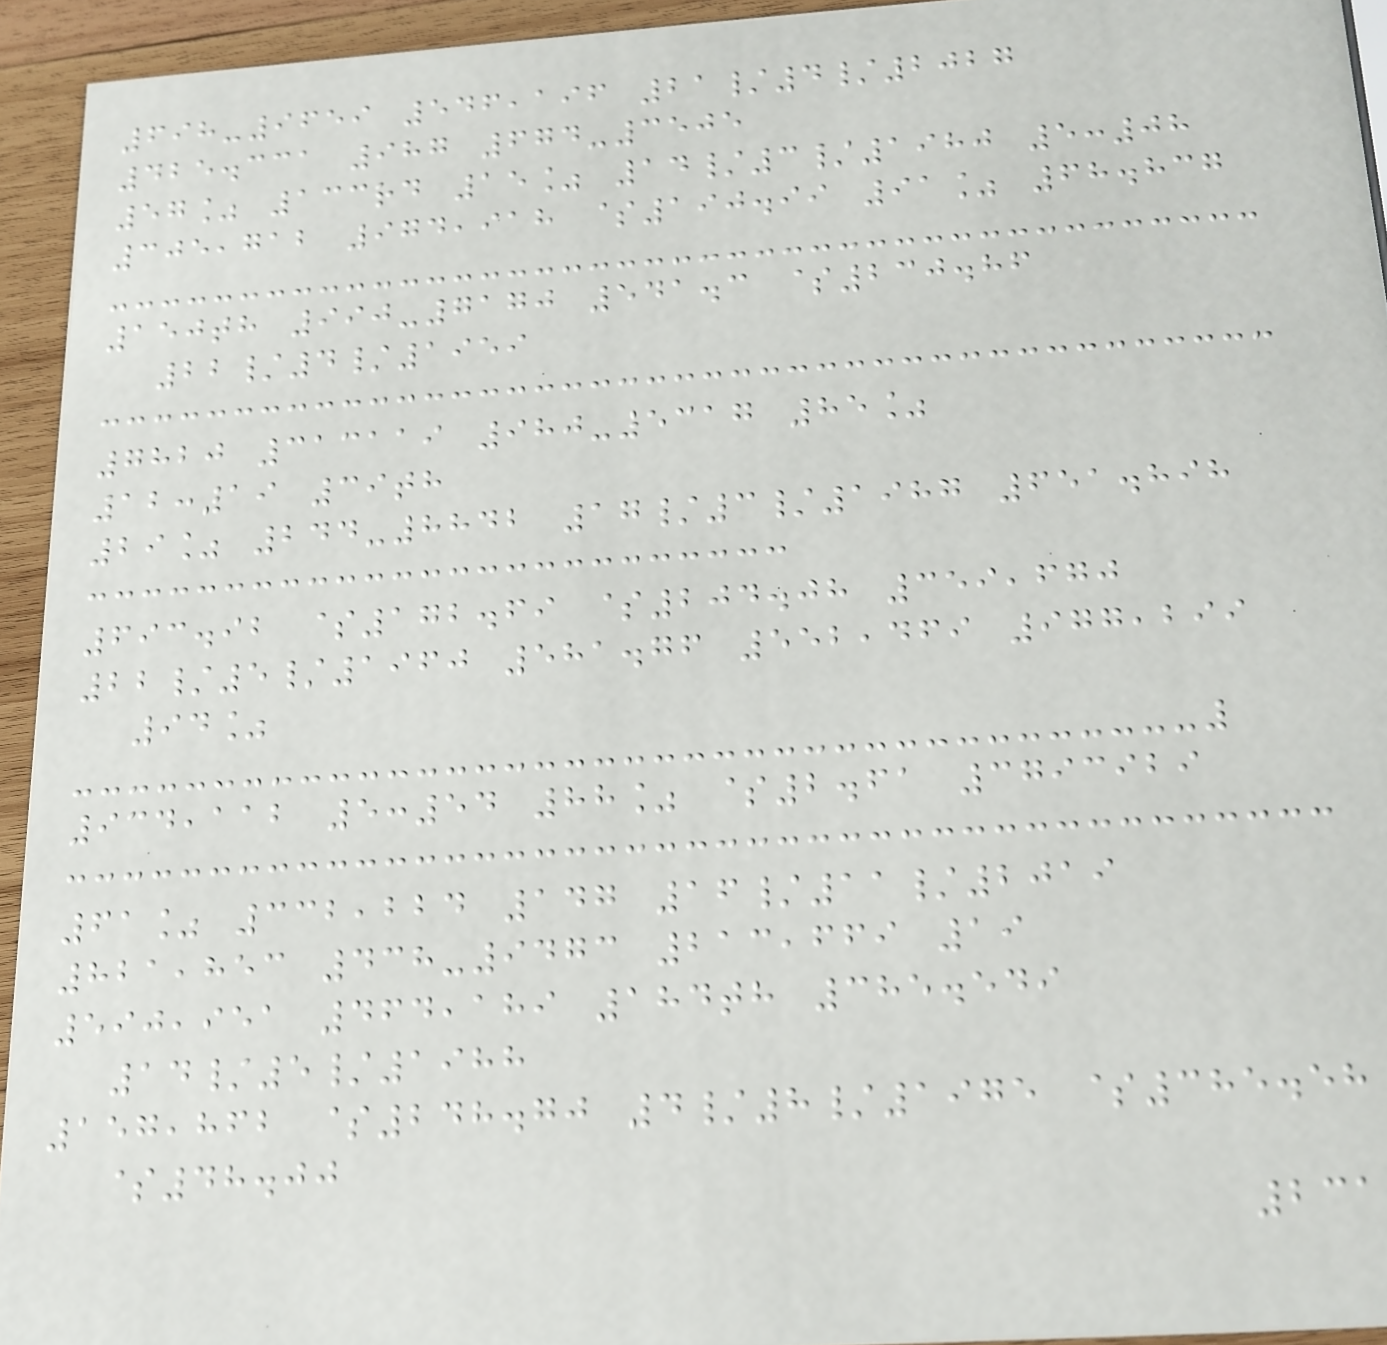698-9659 546,196 21/4/2027
425.331 987 674-3505
57% 133rd 15% 14/3/1980 5:08
305,712 974,918 $190.99 91% 68.837
150th 990-7170 541.3 $230.86
22/4/1959
7820 313119 980-5317 85%
12:19 39th
29% 244-8842 17/3/1987 651.898
693.92 $172.69 $204.08 359,670
22/5/1960 581.76 552,469 977,299
94%
934,112 5:54 88% $2.61 3793929
61% 332,224 147 16/11/2019
821,853 438-9473 213,669 19
590,951 464,189 184th 385.549
14/5/1988
157,862 $248.70 4/8/1975 $385.58
$48.00
231
